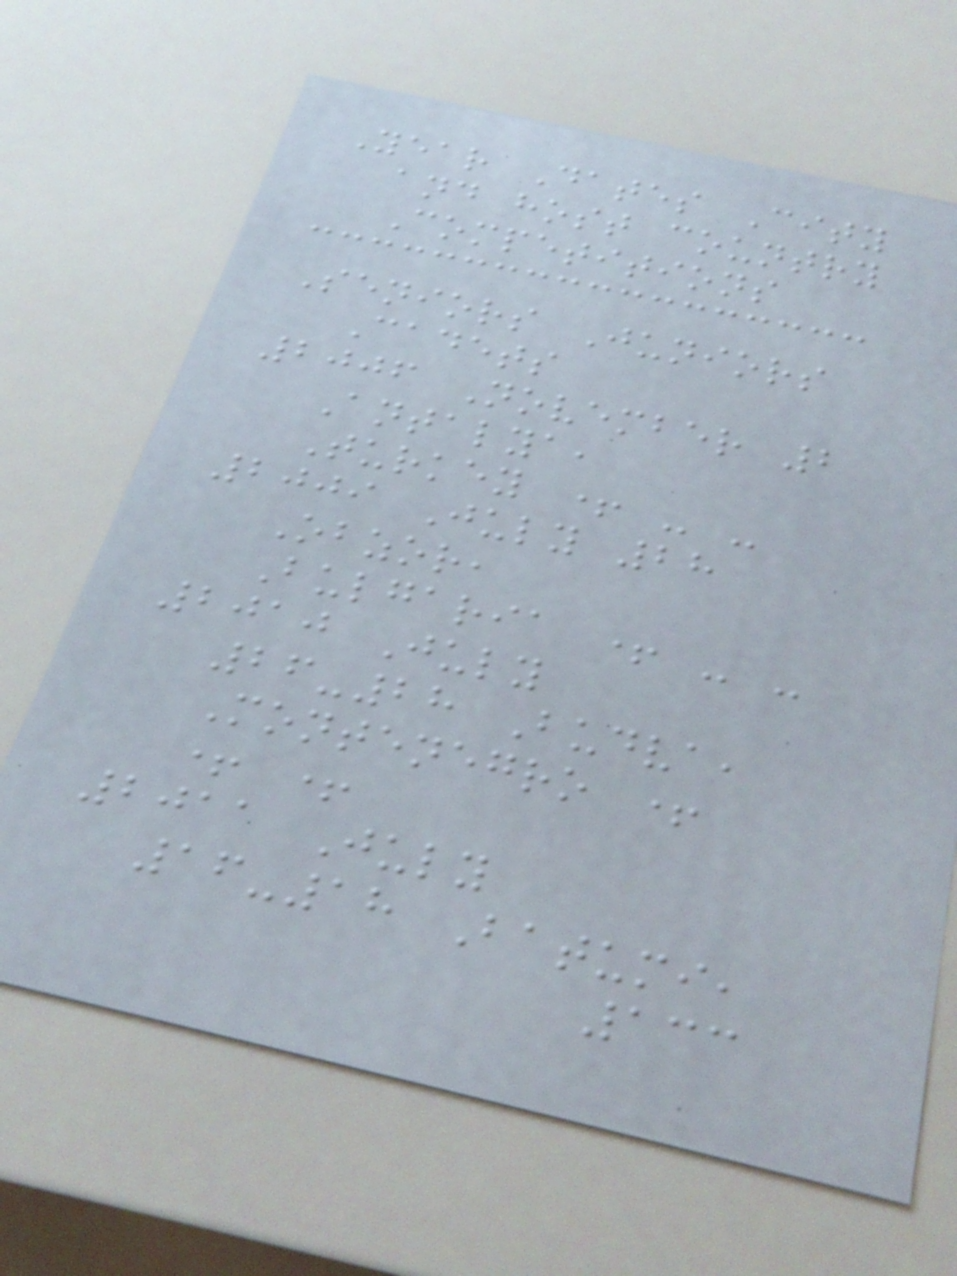Year Dates City
and host country
Competitions
Seniors Juniors
Cadets
2006 November 2
Antalya,
Turkey + - -
2009 July 28
Obzor,
Bulgaria + - -
2010 July
26-28 Budva,
Montenegro +
+ +
2011 July
16-18 Batumi,
133
